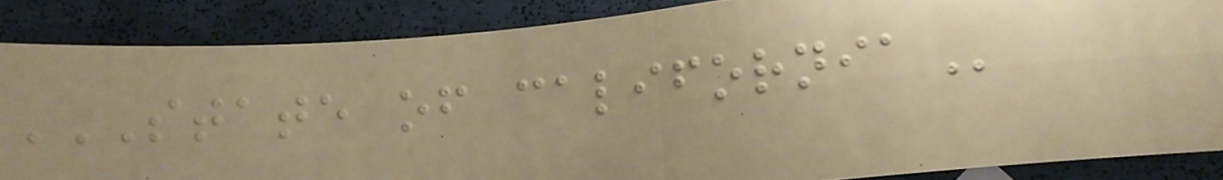STATE OF CALIFORNIA
